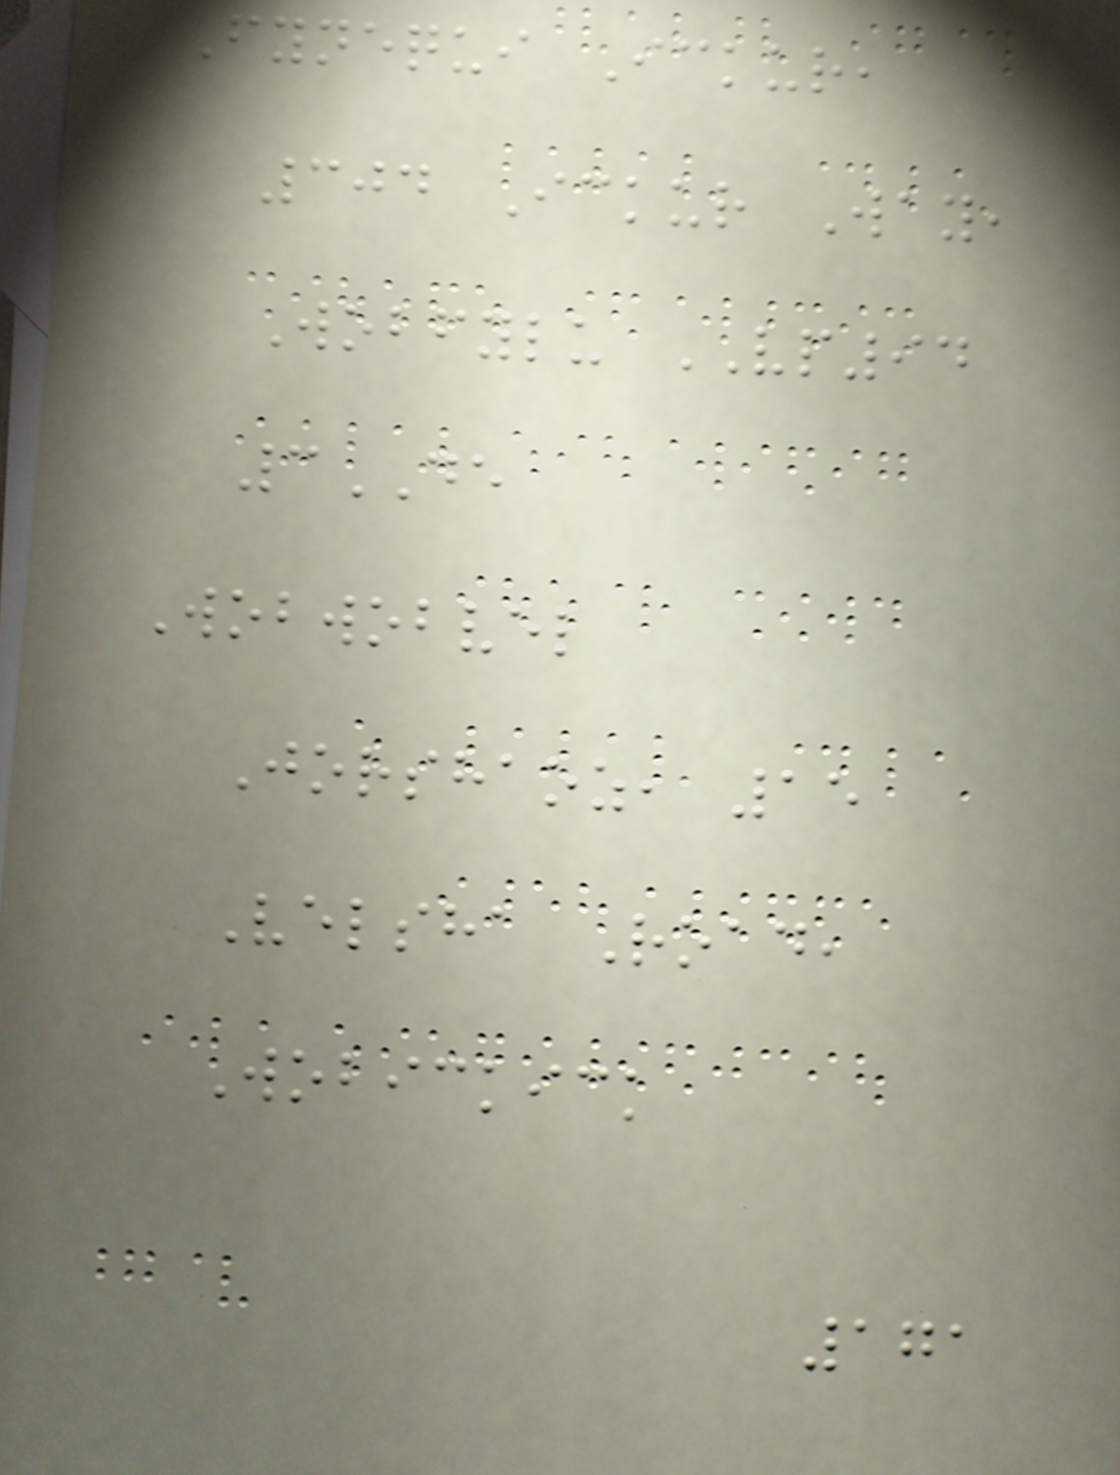Fynequi Ickur,
304 Ickur Way,
Wobfylu VP94
3DE
Wobwobvel
Jorshaoz, 15
Velsha Road,
Wobickick
171
